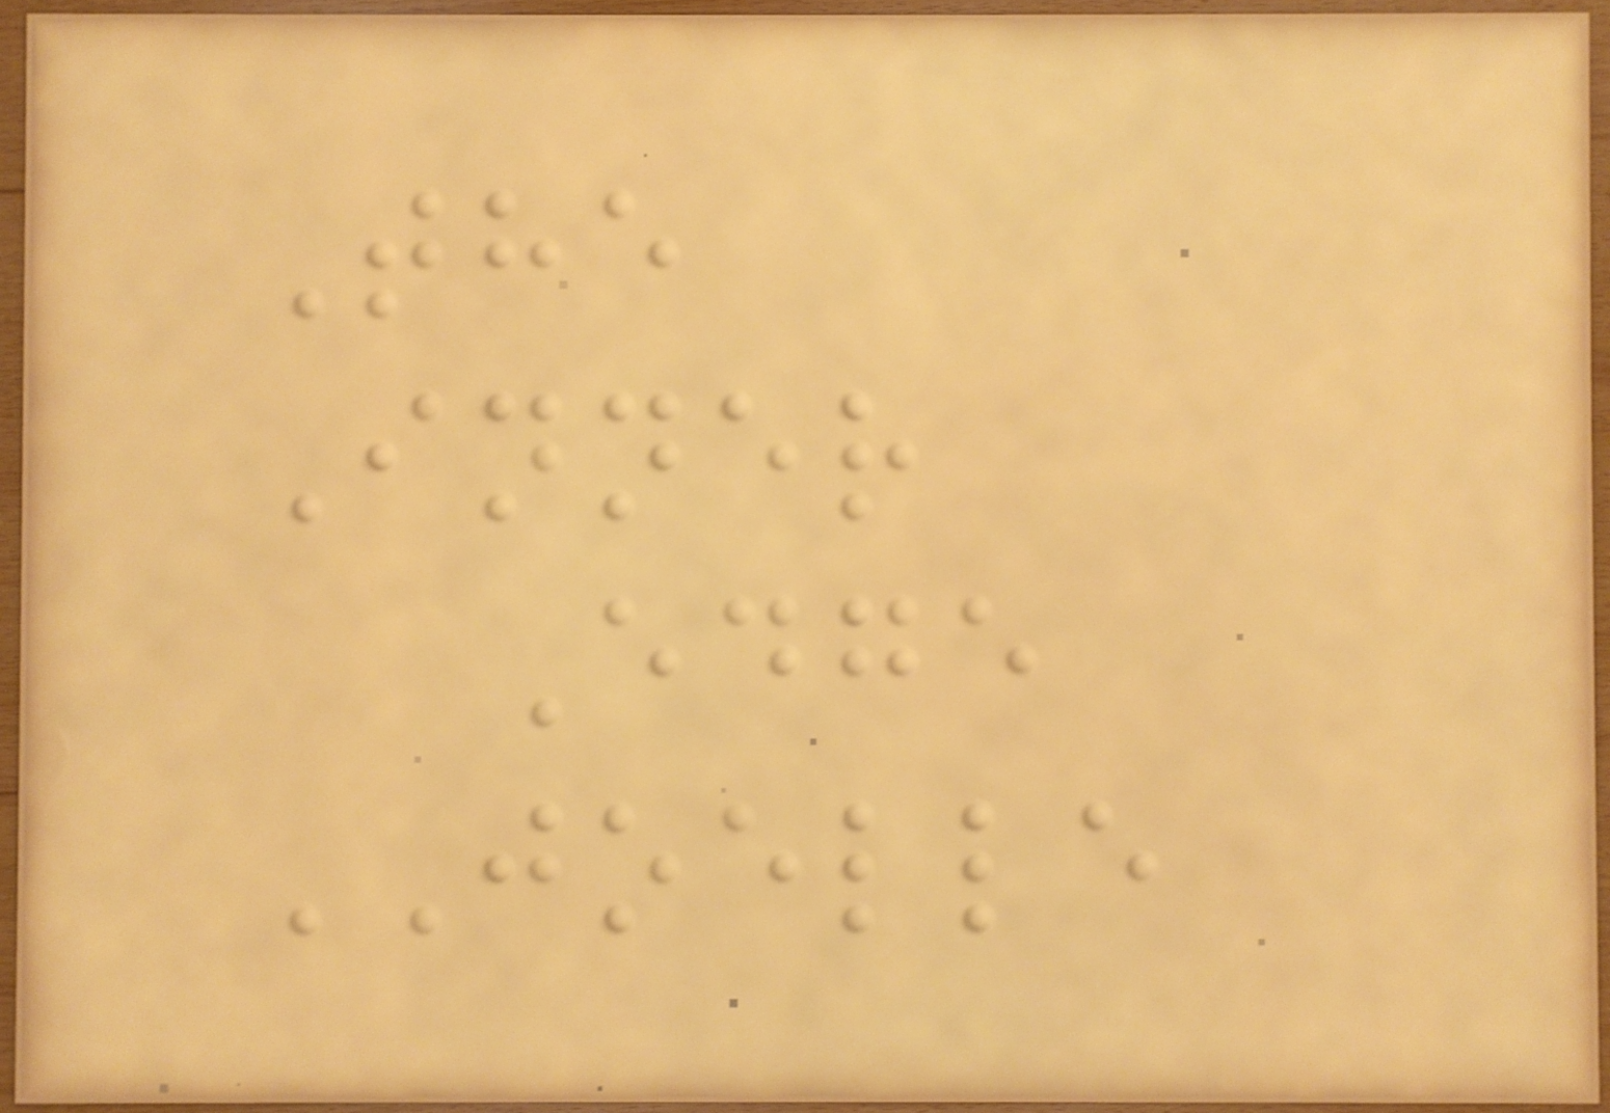The
Inner
Edge
JOELLE
